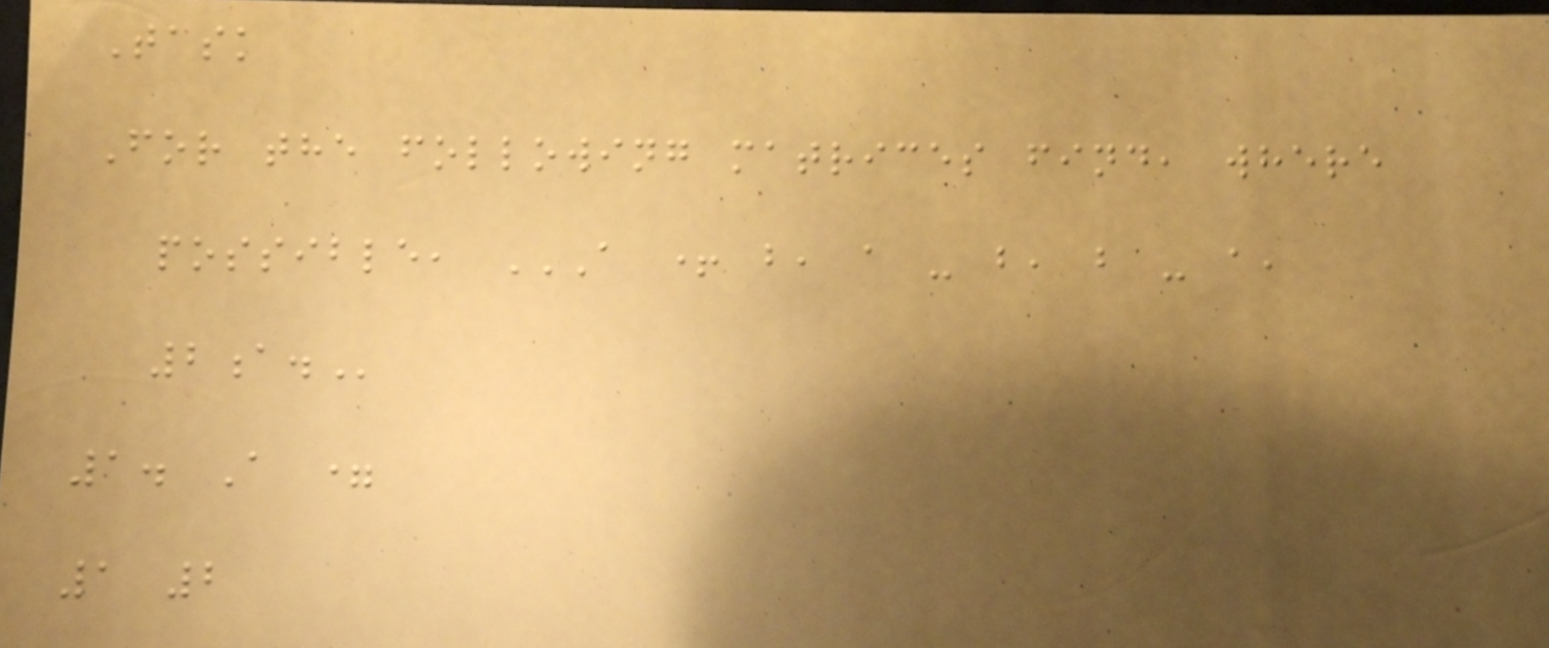Task
For the following matrices find, where
possible, A + B, A - B, B - A,
2A.
1. A =
1 2
